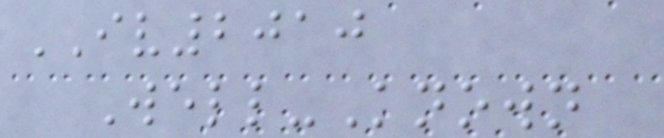IV2010
Well-Known
